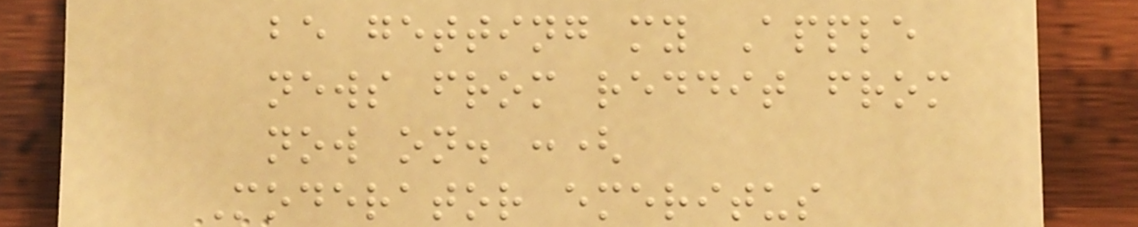be getting my Apple
news from reddit from
now on. :(
Moderator emeritus
